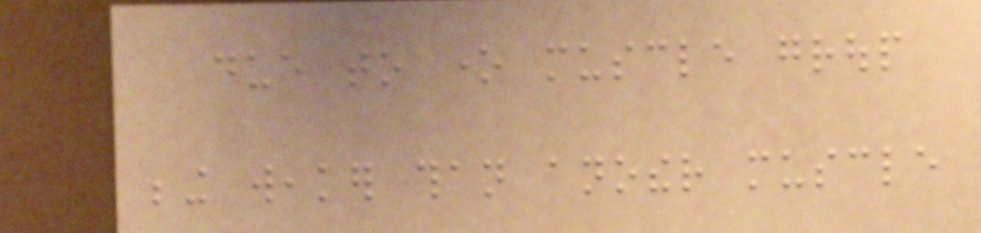due to one muscle group
being weaker than another muscle
